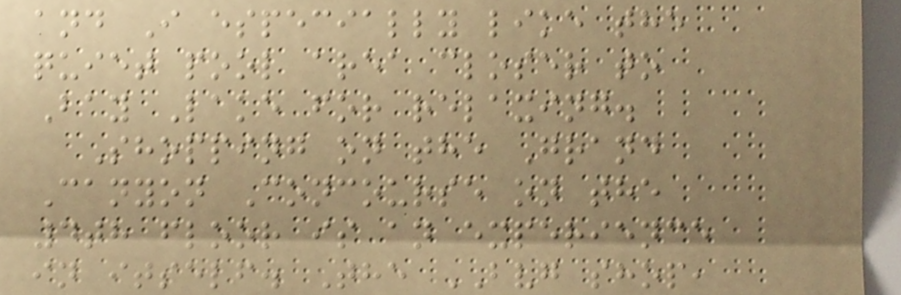and I especially like the
quiet pool area closer to
Bay Lake for relaxing.
Shopping on the Grand
Canyon Concourse on the
4th floor is an experience
in itself. The BVG shop,
